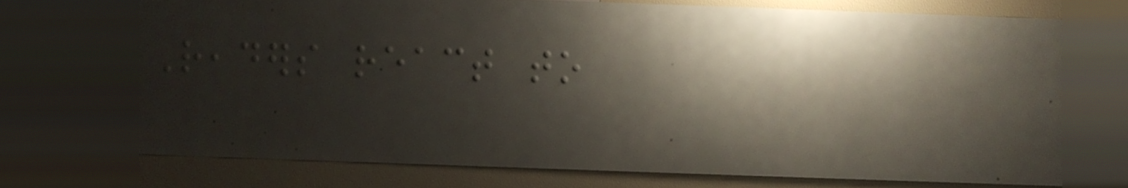Readers react to
